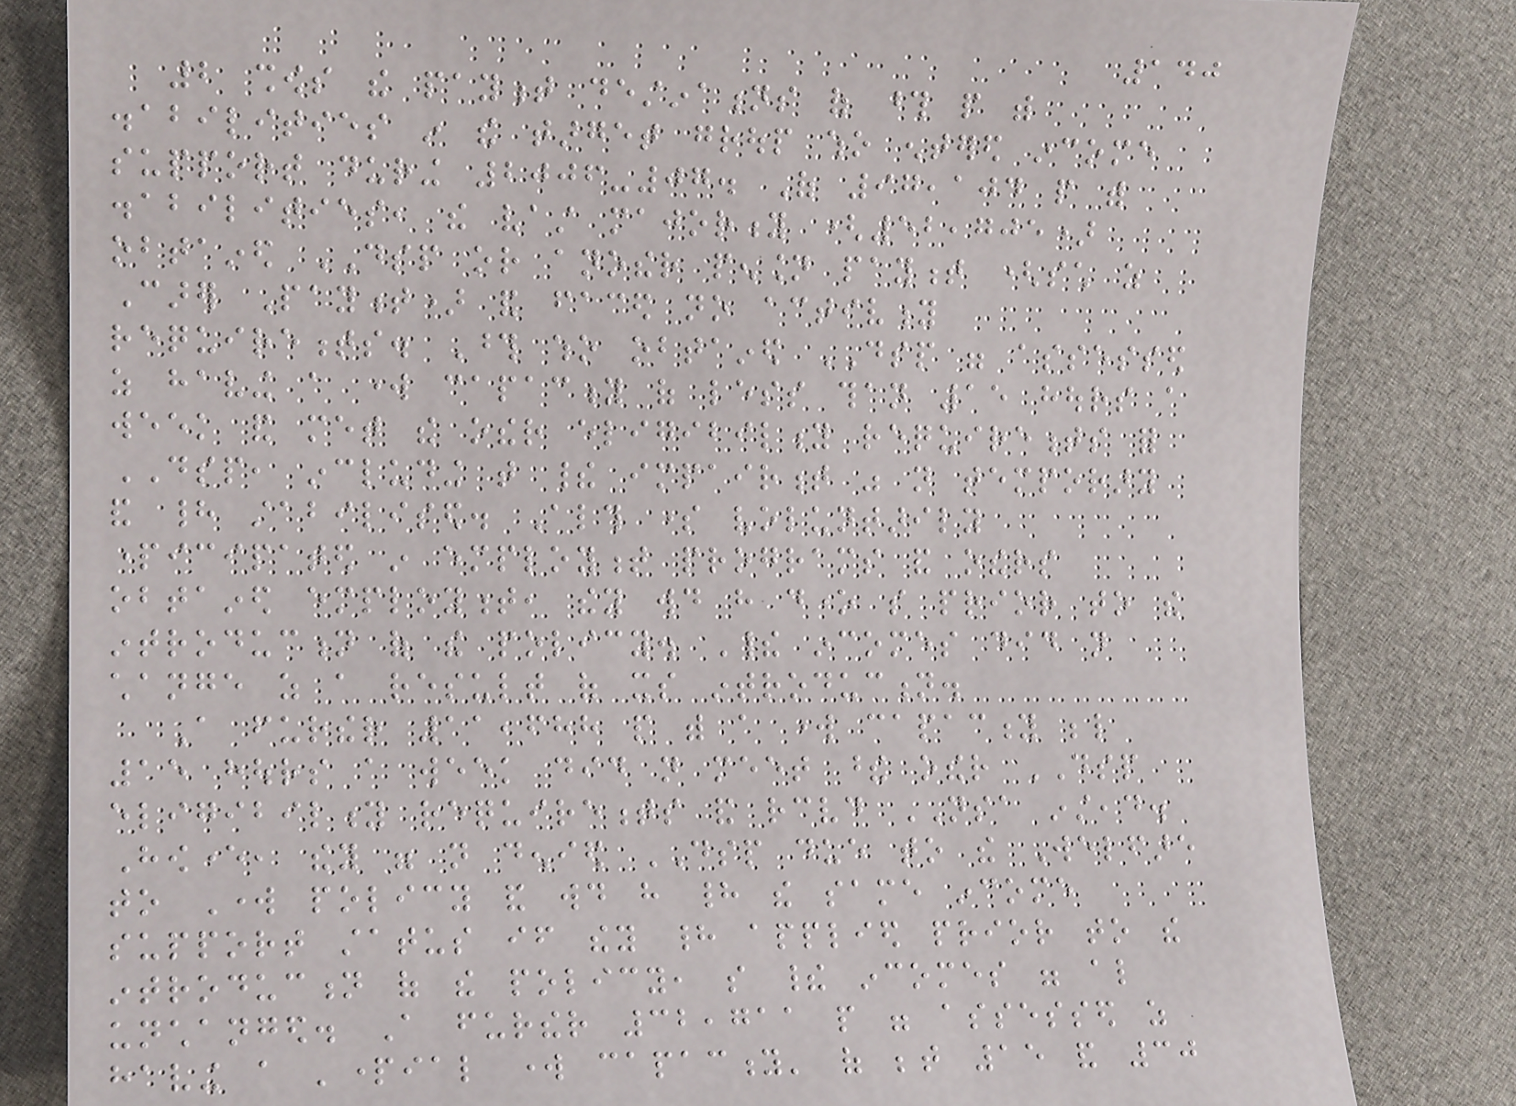140
2 shows the payment destinations of those people with
disabilities in the target group who entered income
support during 2006-07. Of 97,104 people with
disabilities, the vast majority (52,705)
obtained DSP or another pension payment (such as
Carer Payment) and faced no activity
requirements. Those who obtained DSP were assessed
as having a work capacity of less than 15 hours a
week and met the other eligibility requirements for
DSP, including that their impairment was not temporary
and had stabilised. Although some voluntarily
participated in employment programs and others
obtained employment, they would have done so prior to the
introduction of the policy. Their incomes did not
change as a result of its introduction.
A further 11,688 people with a work capacity below
15 hours a week did not meet these other DSP
eligibility requirements and received NSA instead.
However, they were not denied DSP due to the Welfare
to Work policy and would have had the same income
support status if they had applied prior to the
introduction of the policy, so their incomes were also
unchanged. A further 32,711 people were assessed as
having a 'partial work capacity' of between 15 and 30
